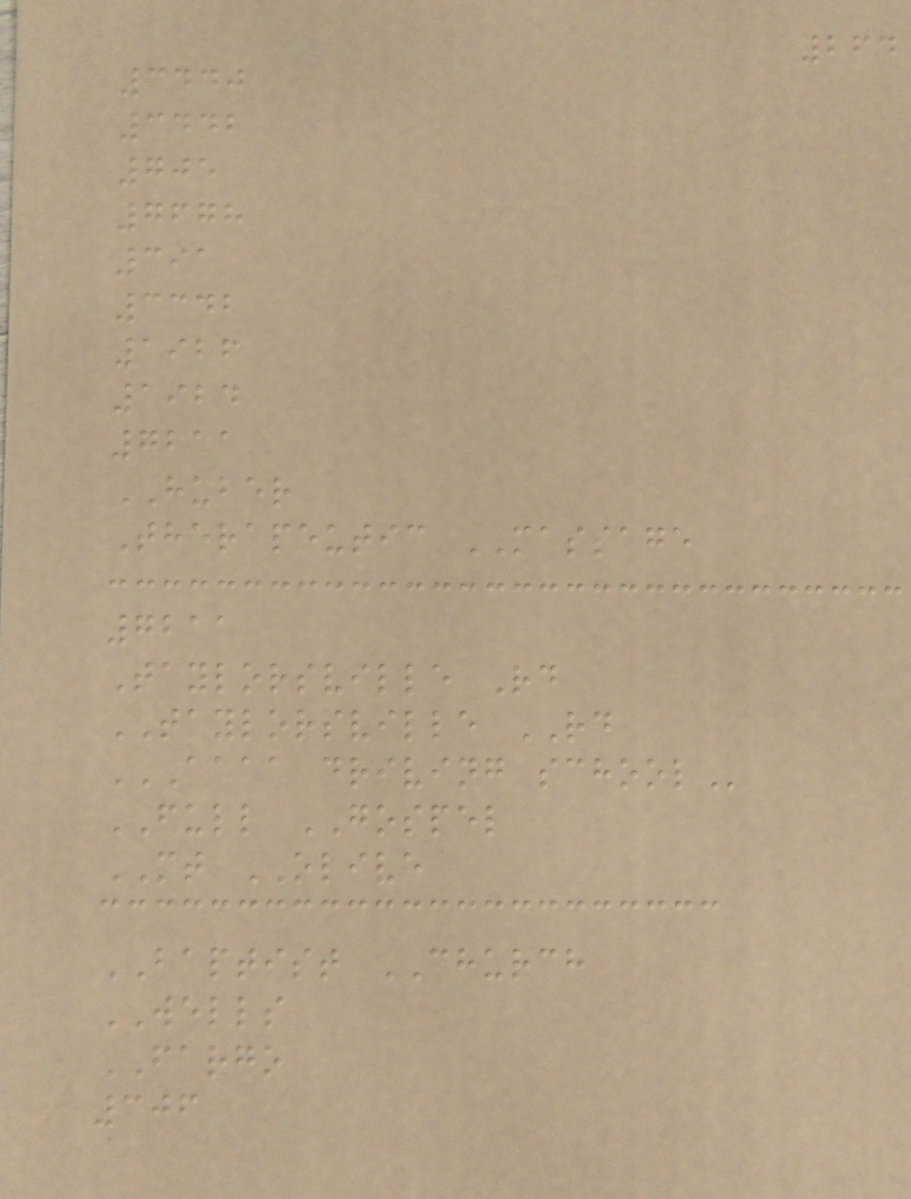264
3440
3442
705
7678
391
3342
1926
1924
7211
HUBER
Therapeutic MASSAGE
7211
Taylorsville Rd
TAYLORSVILLE RD
AAAA DRIVING SCHOOL
FULL GOSPEL
MT OLIVE
BAPTIST CHURCH
WELLS
FARGO
306
